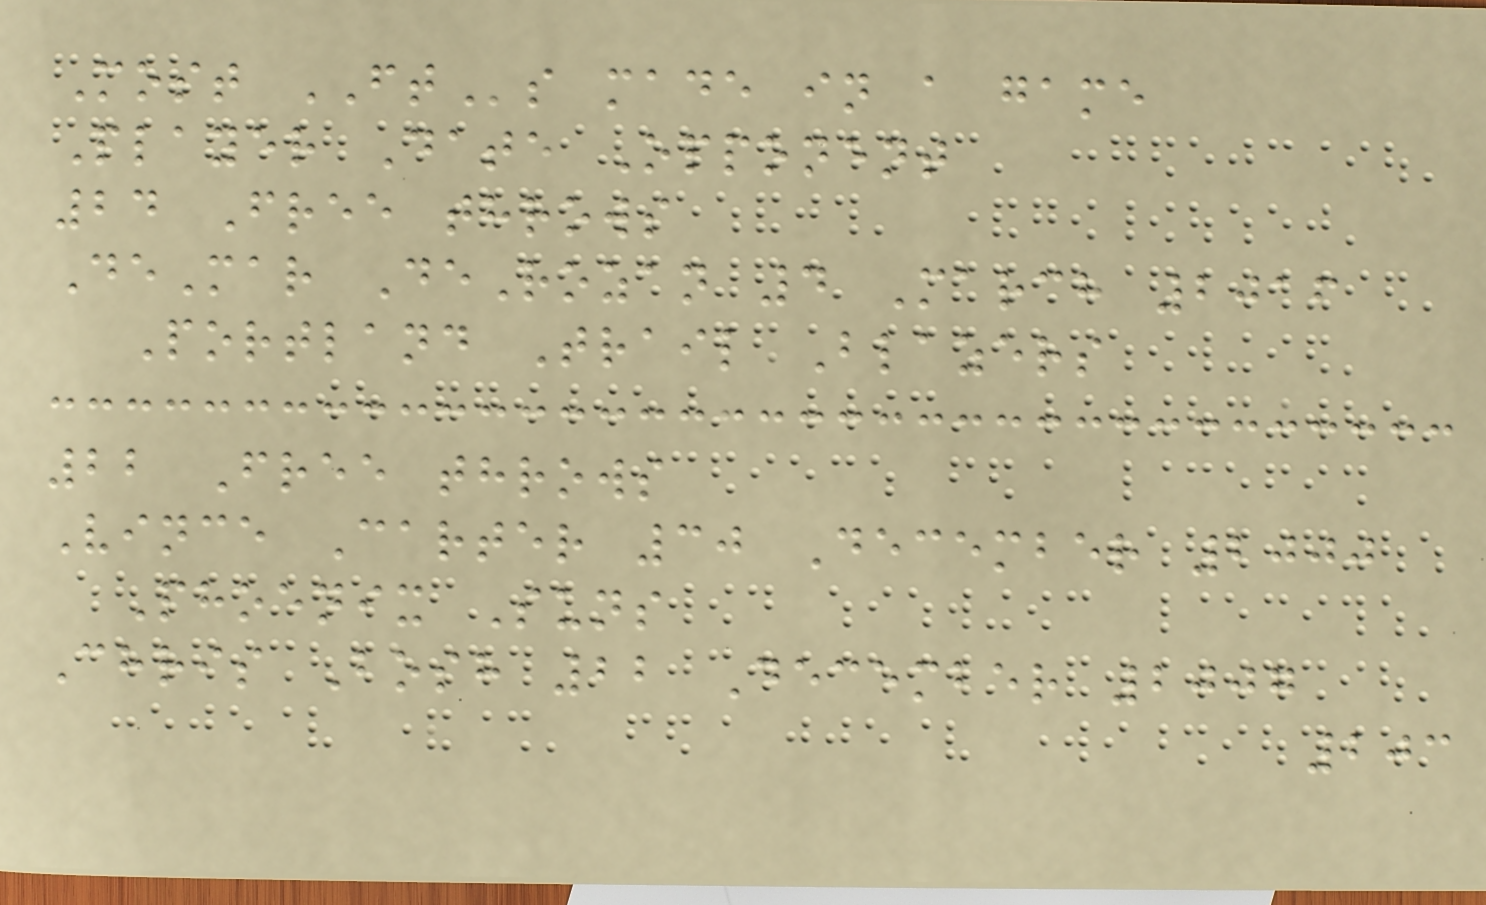Most FTs made in a game
Player Date Opponent
24 Free throws
DeMar DeRozan 4 March 2016
Portland Trail Blazers
22 Free throws
Vince Carter 30 December 2000
Phoenix Suns
Chris Bosh 22 December 2007
203
